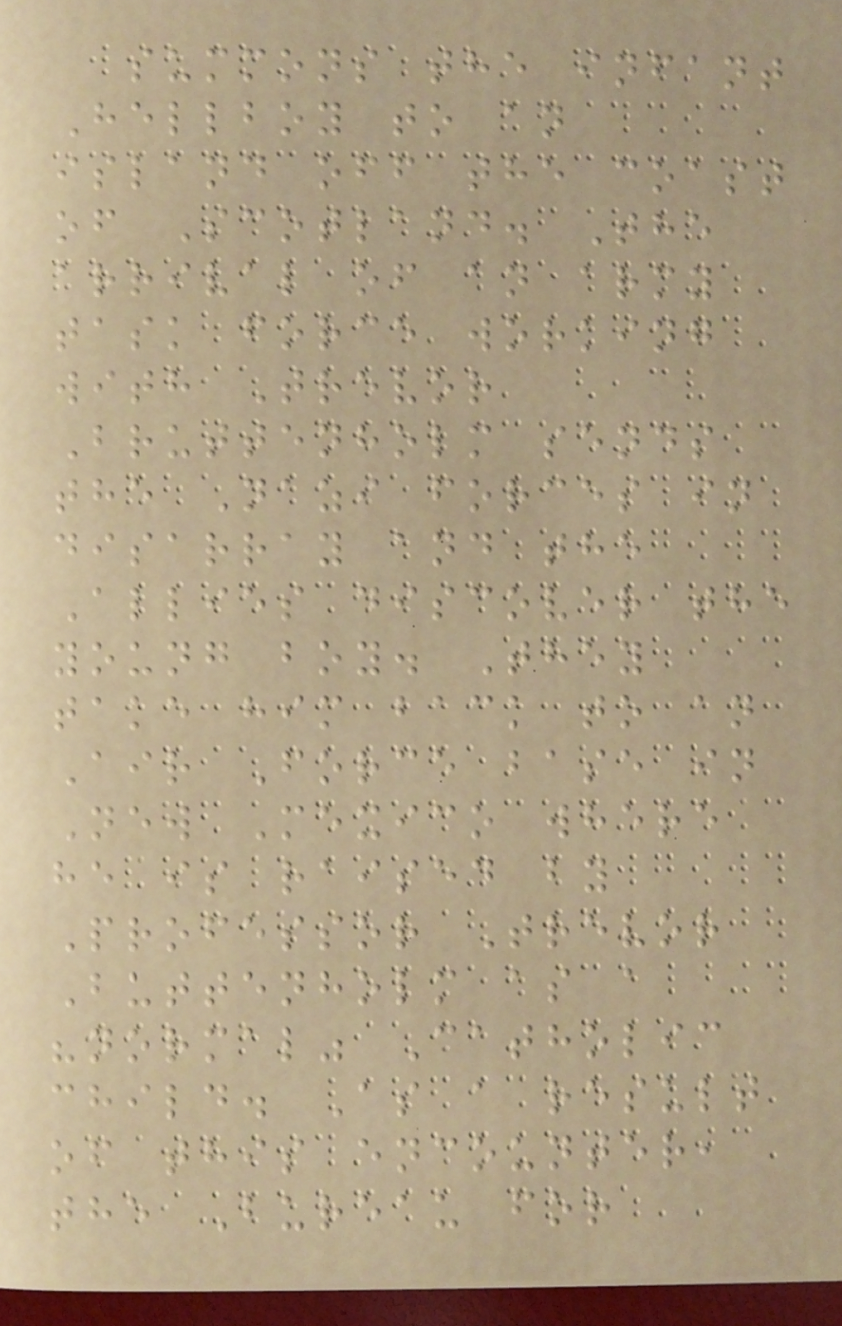summons the infant
Hellboy to an
island off the coast
of Scotland. The
arrival of an army
task force working
with Trevor
Bruttenholm sends
the Nazi forces in
disarray and the
Allies discover the
young boy. They
take him back to an
Air Force base in
New Mexico where
he is raised by
Professor Trevor
Buttenholm as a
"normal" Catholic
child. As a result
of this encounter,
the Bureau for
